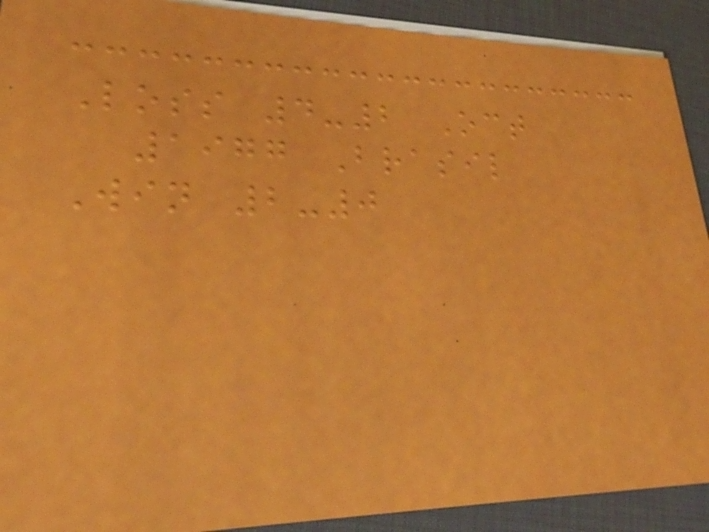Loss 4-2 Oct
1977 Brasil
Win 2-0
